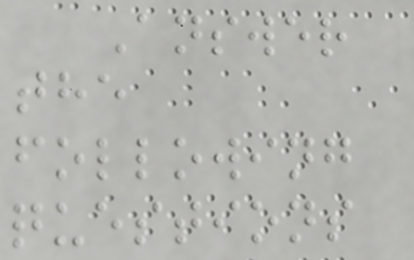Answer
the
following
questions
